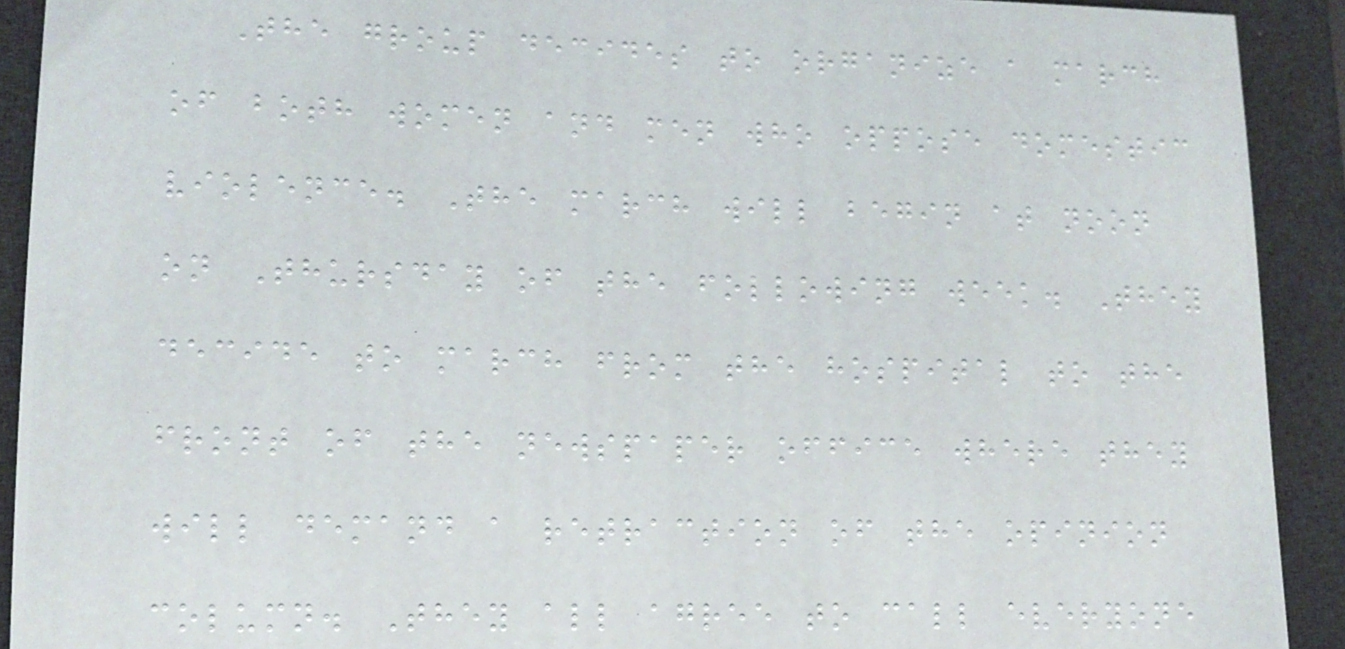The group decides to organize a march
of both women and men who oppose domestic
violence. The march will begin at noon
on Thursday of the following week. They
decide to march from the hospital to the
front of the newspaper office where they
will demand a retraction of the opinion
column. They all agree to call everyone
